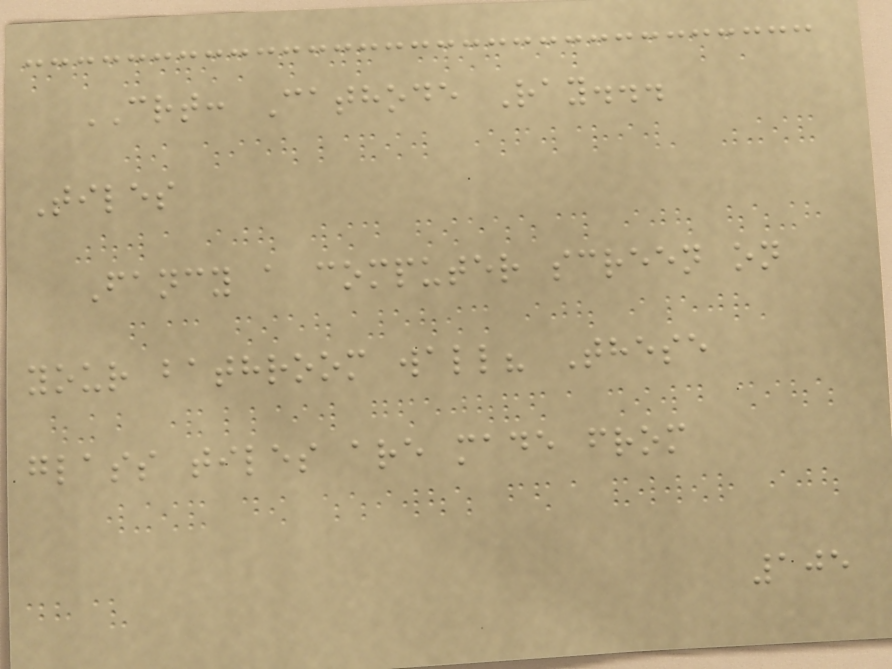CRT: Cathode Ray...
Tiles
Fancy a computer screen on
your bathroom wall? These
glass tiles are made from
105
